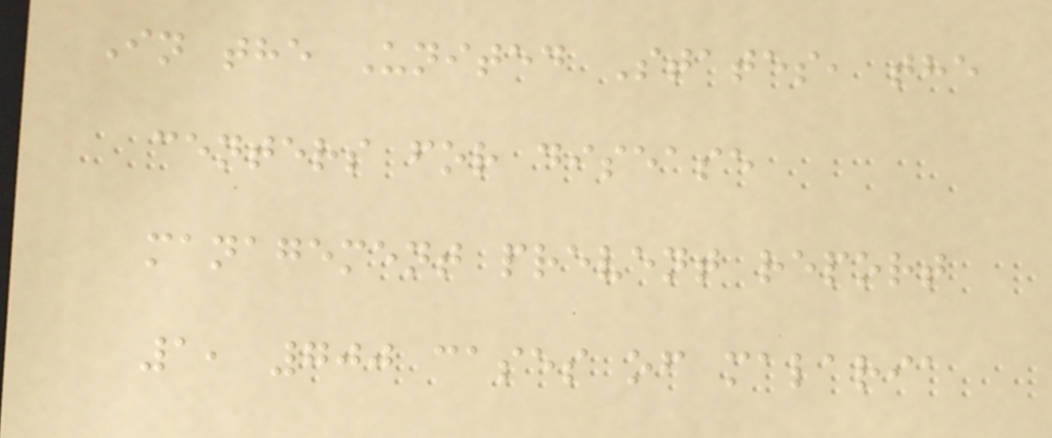In the United States, the
centers for disease
management prevent report
1, 700 cases of malaria
